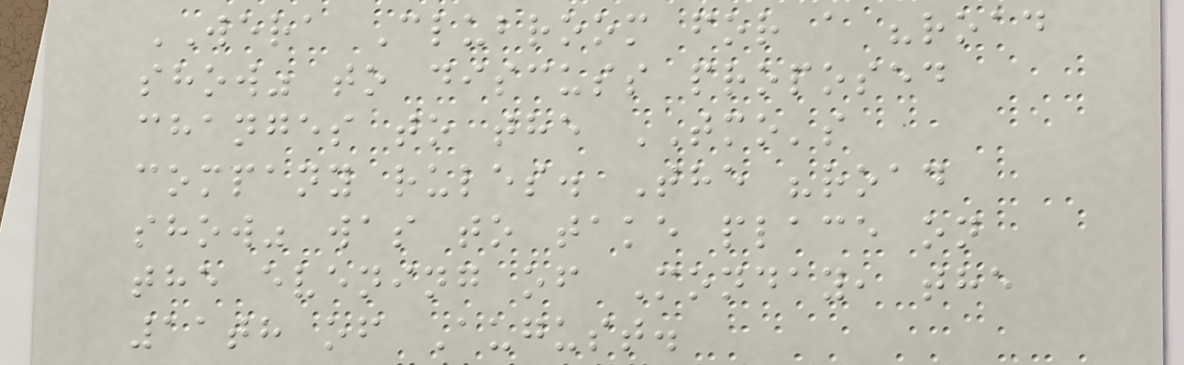WERA Clubroom for a "road
show" to discuss proposed
changes to the TMO's
company rules. The "road
show" was to take place on
the evening of Monday, the
11th of August.
